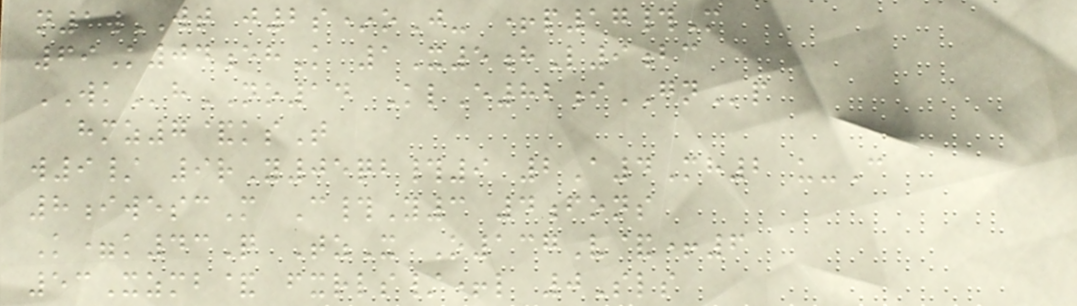n1wWT j2s*oJ- +p17#M
69K04ehK 1X5hL9bc
WKhNO14 KlE82iGNp
hmz7&ksT
w9/ 9rY05qb#9 2A4Mh2 u-C
8iwescM C#Y3 4fons
K=k43Q TzX O137V&+6
53Xzmb& fxrls/+l 0Sls
